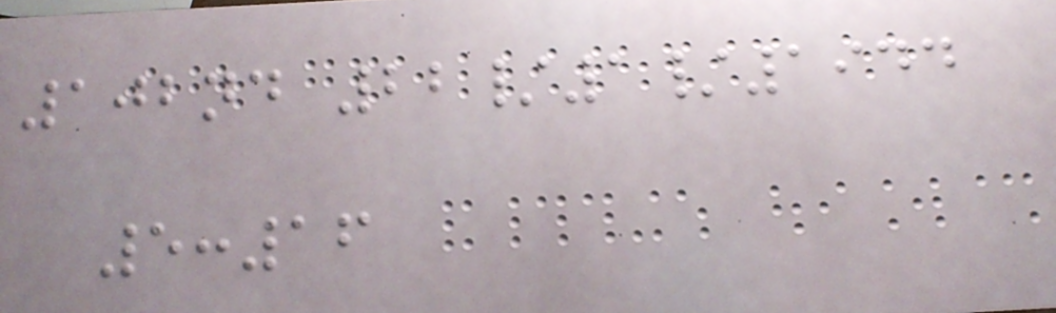102nd 22/1/1944
5:16
